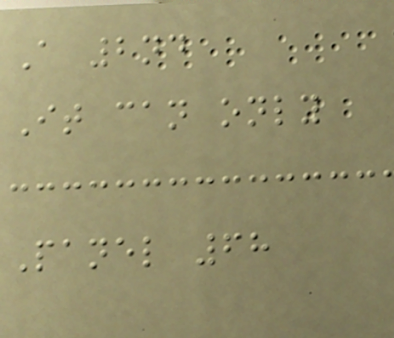A 2nd
It can only
Panel 68
